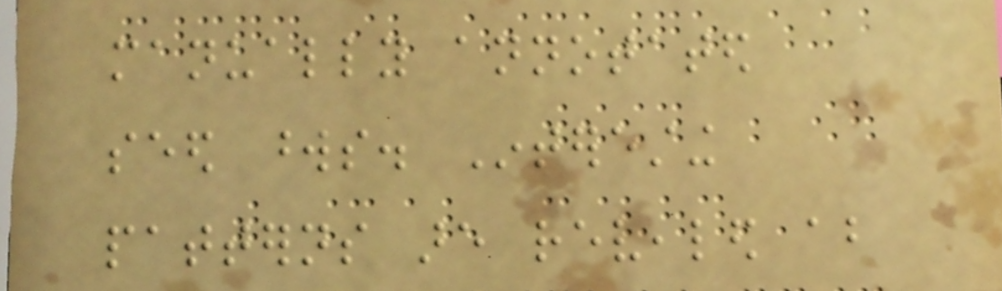manually annotated
seed words. Interesting
patterns are revealed about
